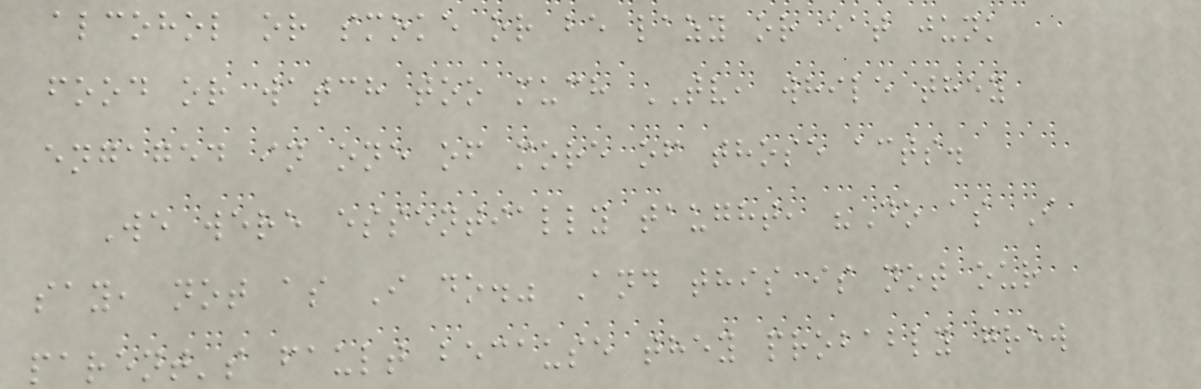alcohol or smoke or be lazy or eat junk
food or watch too much TV, while they
engaged in one of more of those acts.
We were essentially taught, "Do as I
say, not as I do." And this is not our
parent's fault because they probably grew
